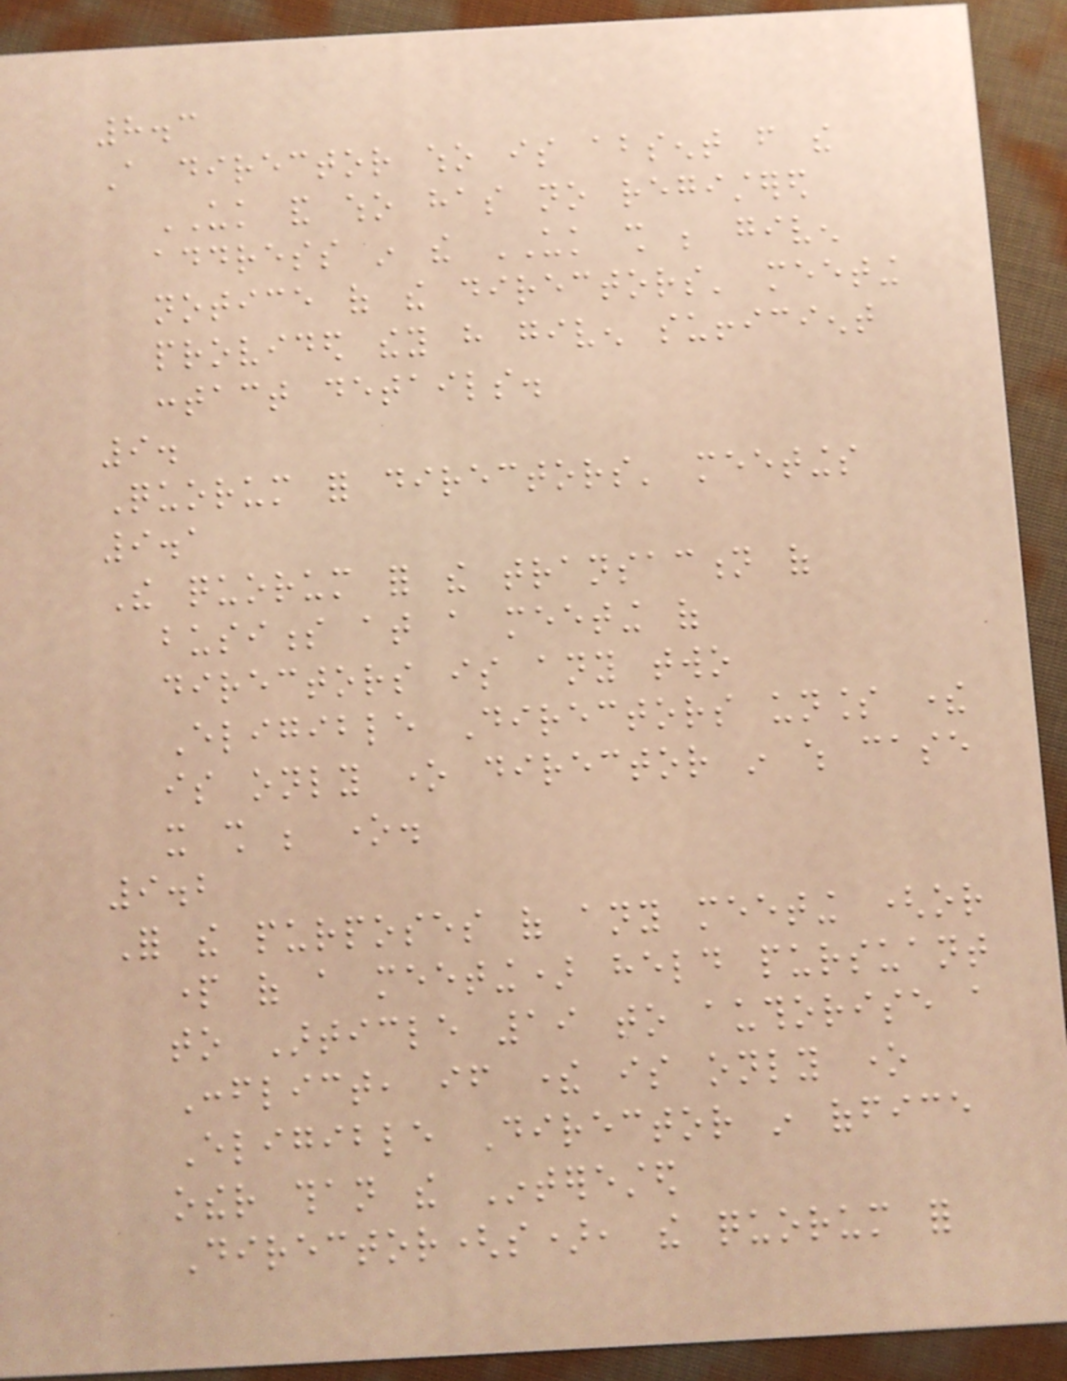8.3
A director who is absent from the
UK and who has no registered
address in the UK shall be given
notice of the directors' meeting
provided they have given sufficient
contact details.
9.
Quorum for directors' meetings
9.1
The quorum for the transaction of
business at a meeting of
directors is any two
Eligible Directors unless there
is only one director in which case
it shall be one.
9.2
For the purposes of any meeting (or
part of a meeting) held pursuant
to Article 19 to authorise a
Conflict, if there is only one
Eligible Director in office
other than the Interested
Director(s), the quorum for
